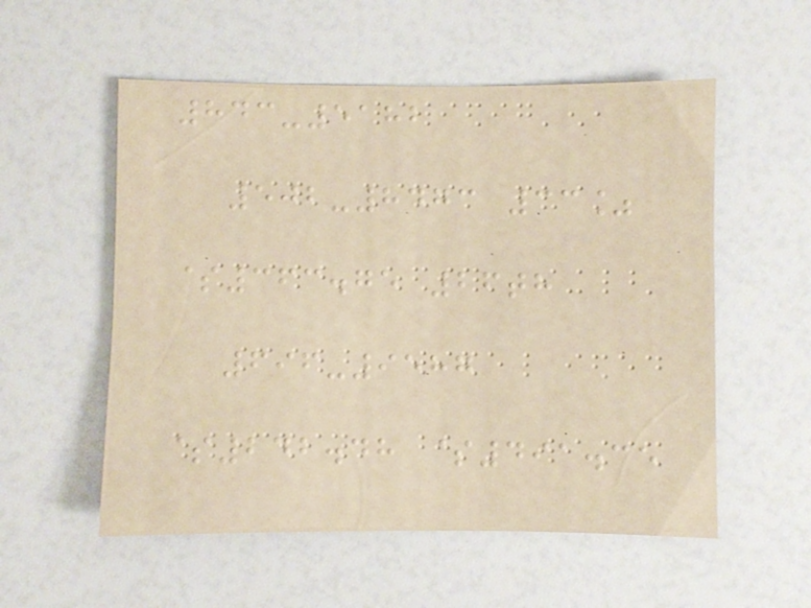843-5182
502-8473 33%
$363.75 26th
696-9587
$242.48 $491.35
